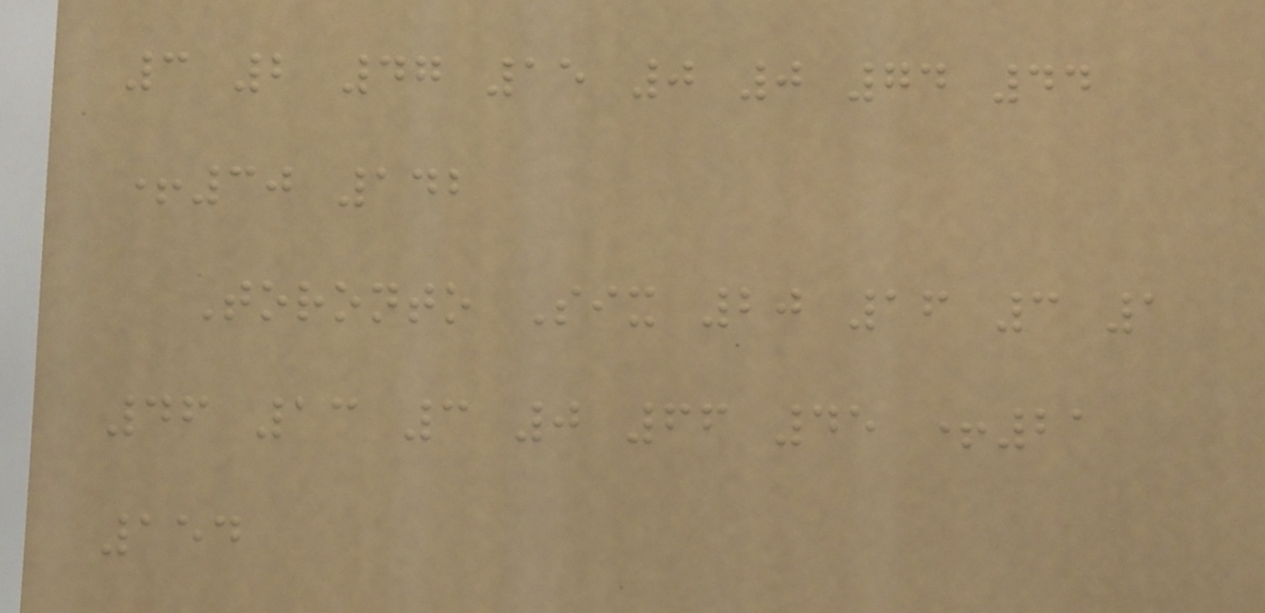3 2 47 15 0 0 74 44
+30 142
Toronto Six 20 16 3 1
46 13 3 0 66 45 +21
154
